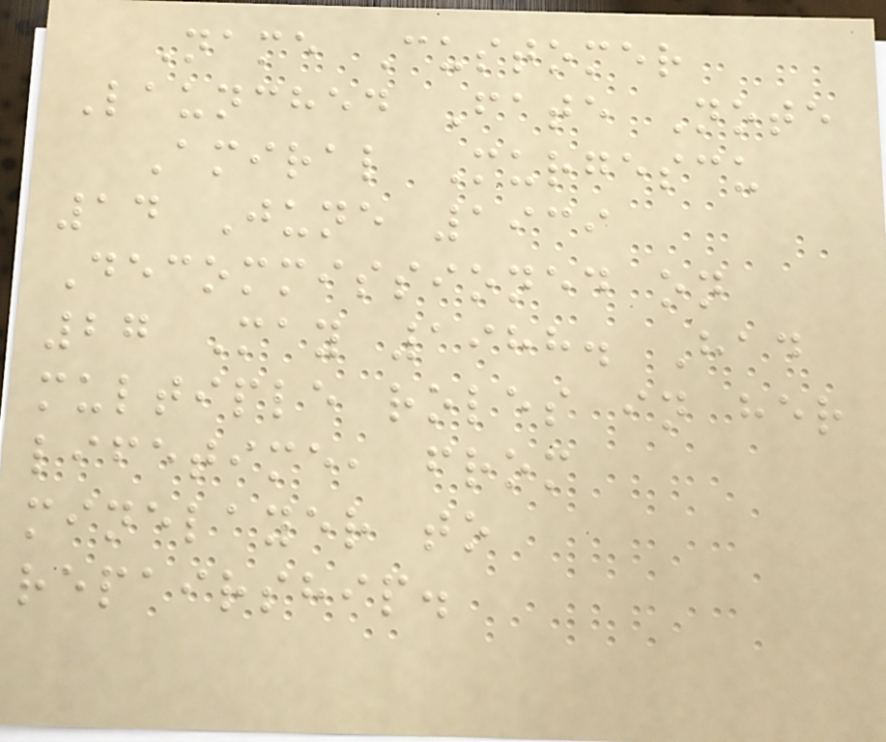Name Customer
Launched Fate Note
Amiral Murgescu
14 June 1939
Decommissioned on
27 May 1988. Had
multiple roles in her
lifetime, from
minelayer to
repairship.
